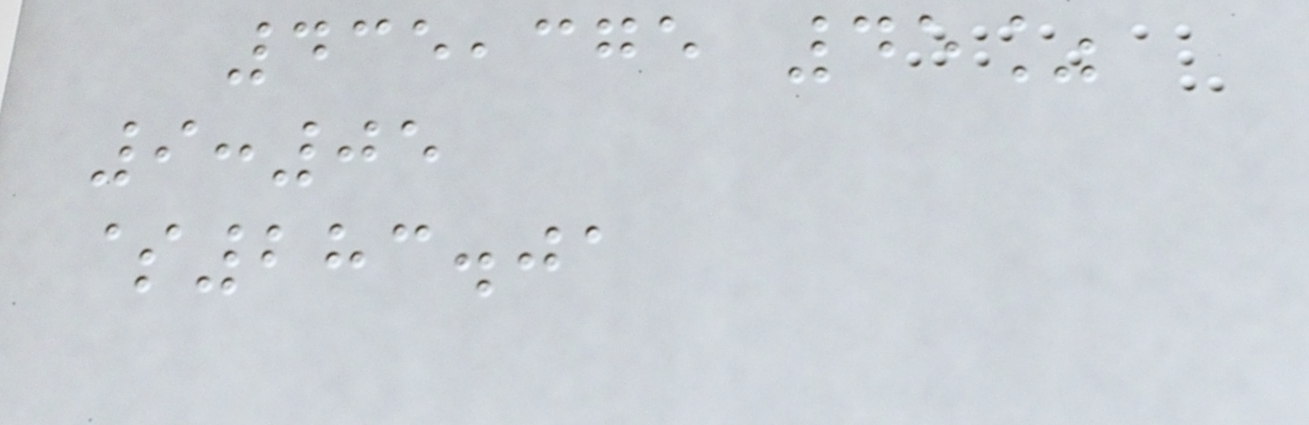435,375 45%
9:05
$283.01
